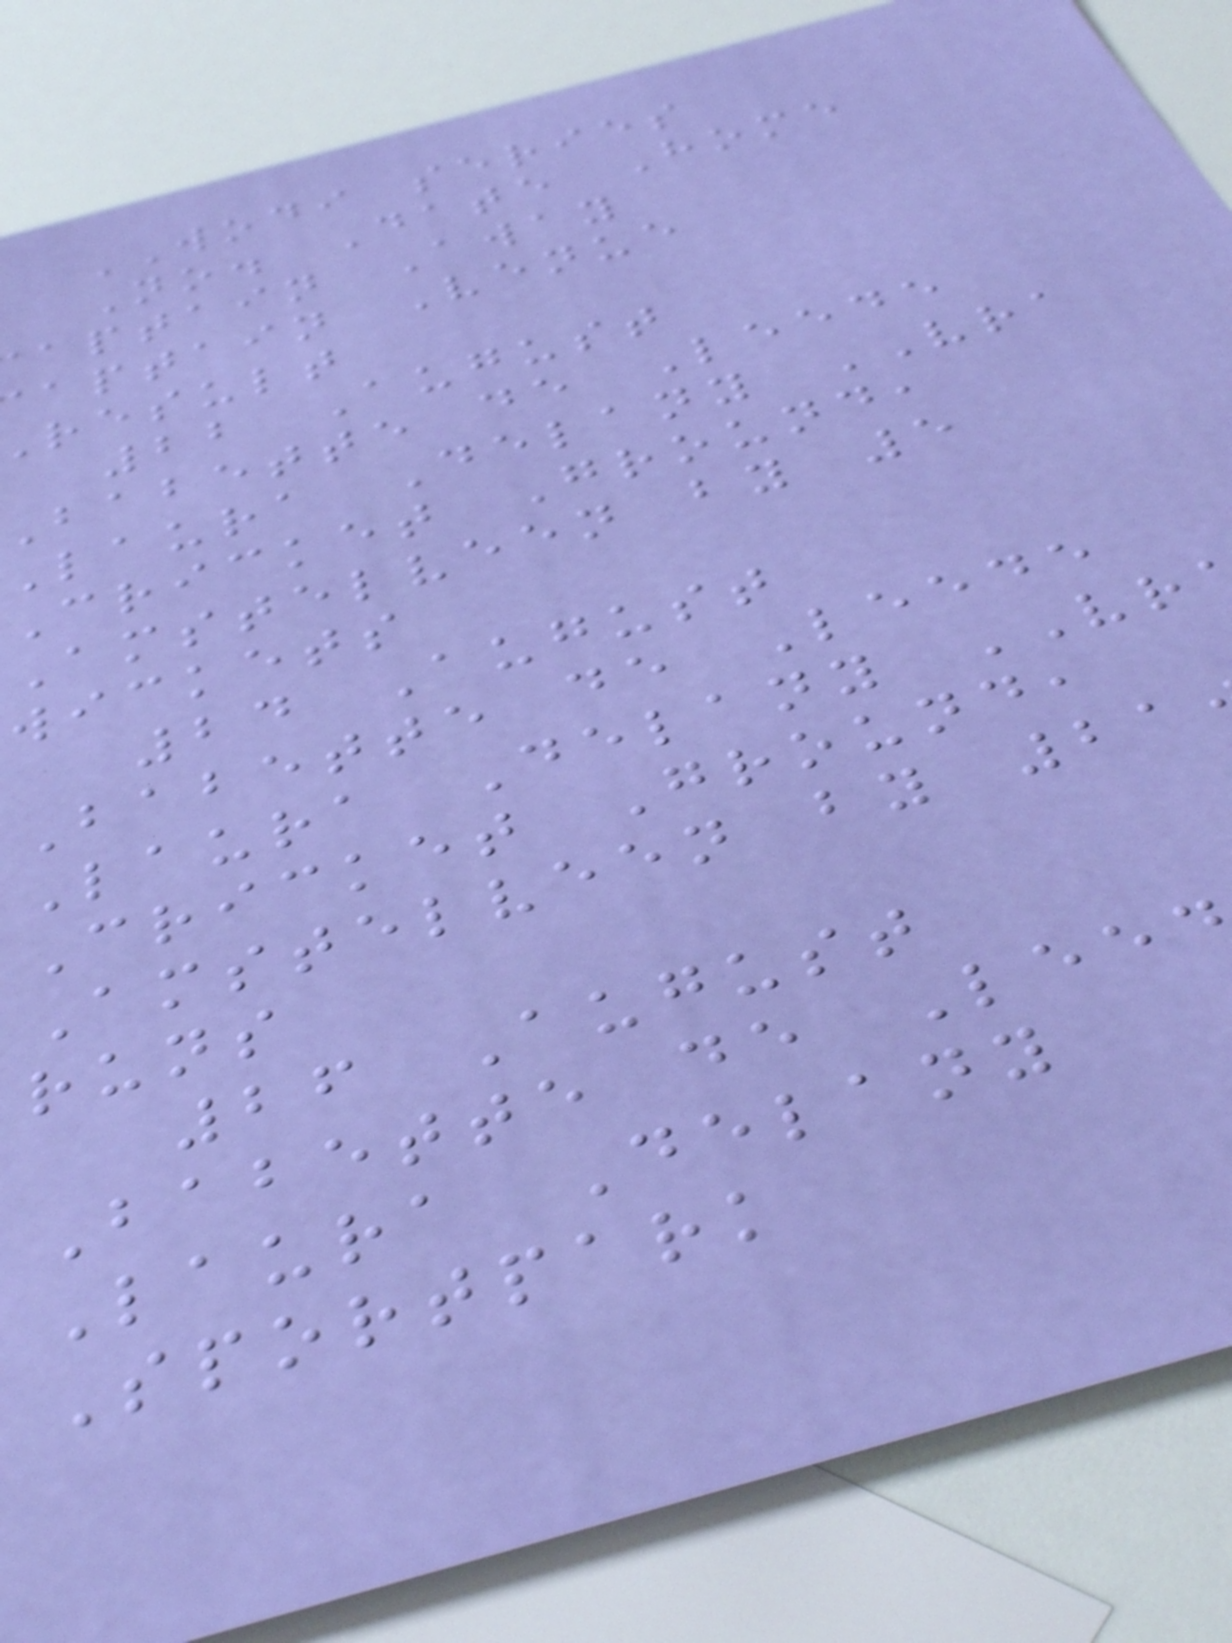WODI series
No. Date Home
aptain Away
aptain Venue
result
22 August
babette de Leede
Laura Delany VRA
Cricket Ground,
Amstelveen by 5
wickets
24 August
Babette de Leede
Laura Delany VR
Cricket Ground,
Amstelveen by 21
runs
26 August
Babette de Leed
Laura Delany
Sportpark
